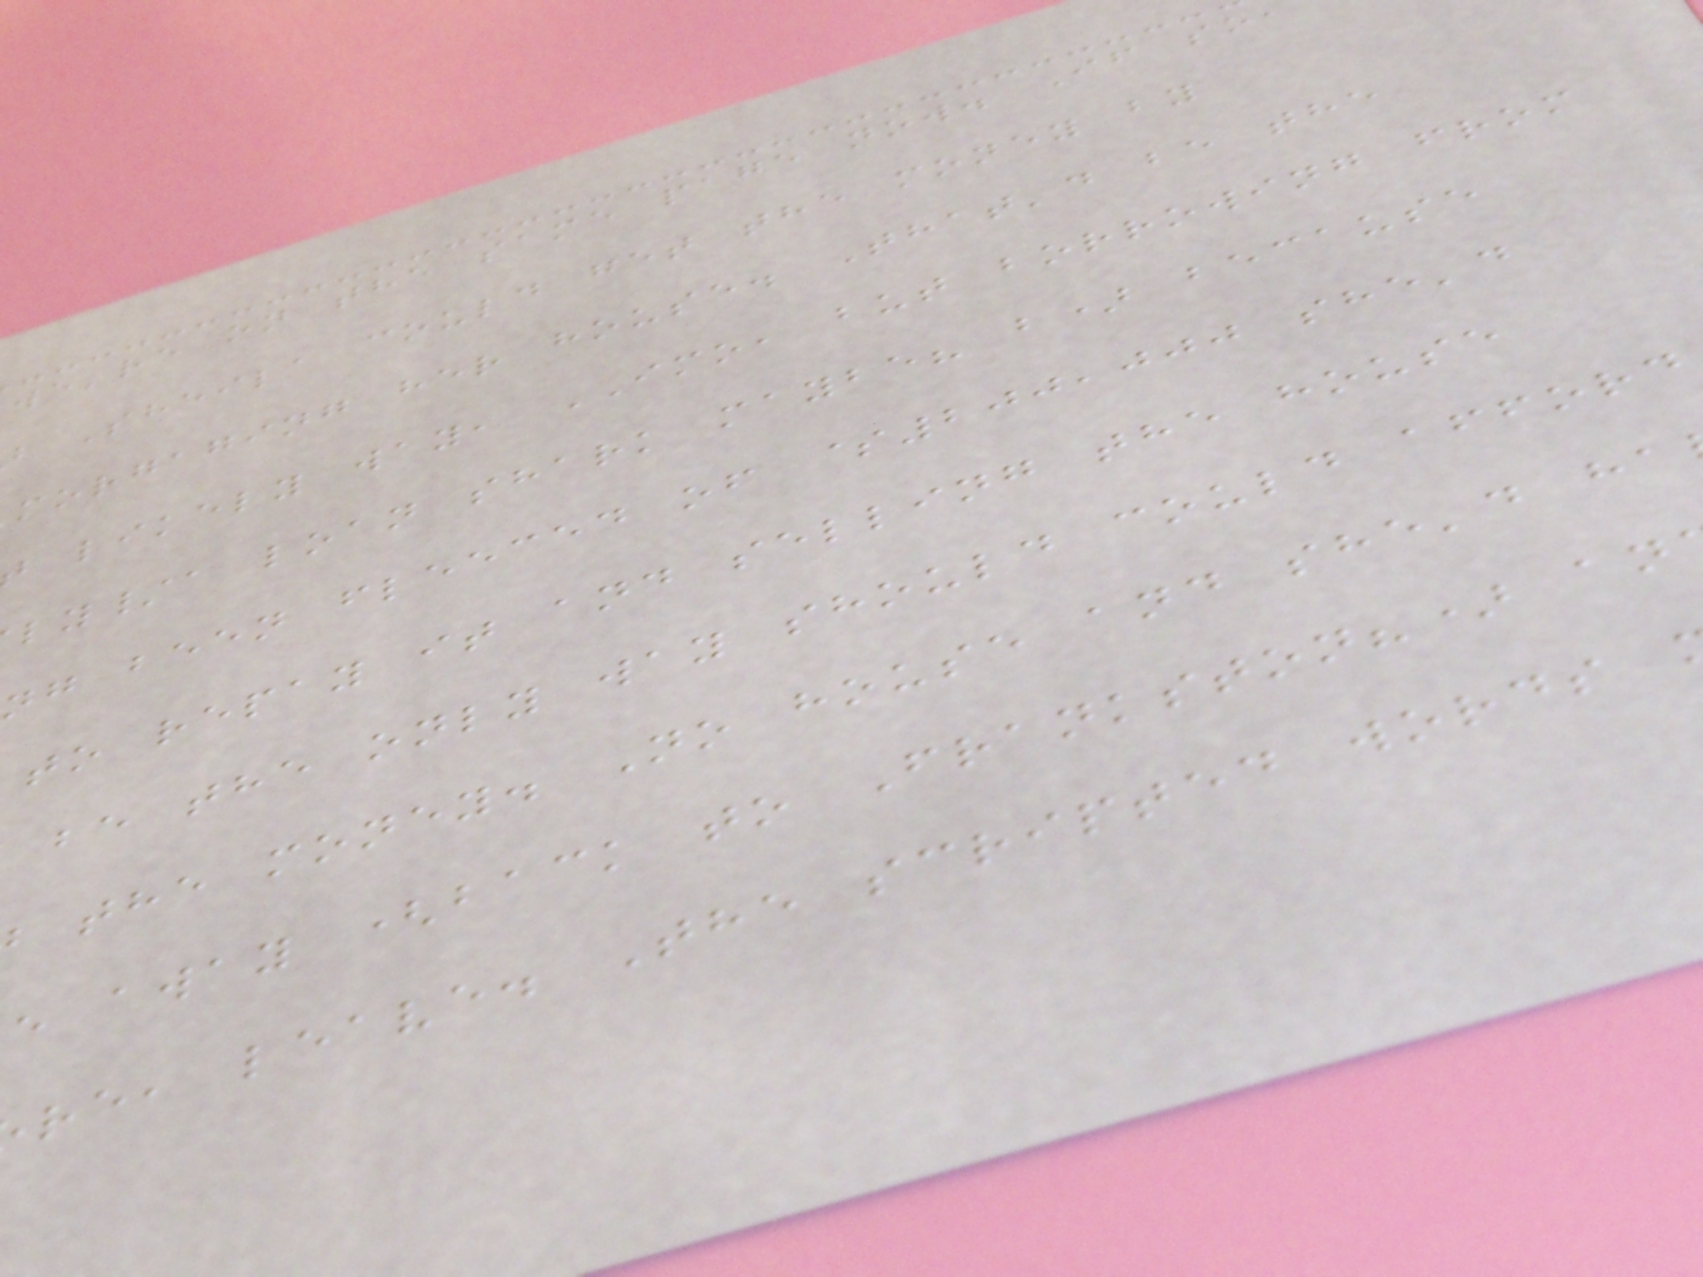we're on the same page now. If so
Sheila could get the money by
morgaging her house. That'd be the
likely way, IMO, but borrowing from
ly/a loan shark maybe? b) because
ng been fleeced of $200,000 she'd
to repay it and selling the house
be the only way should could afford
the money. No house and she'd ha
e away (back to Frankston?) an
re, leave. The scripted words
